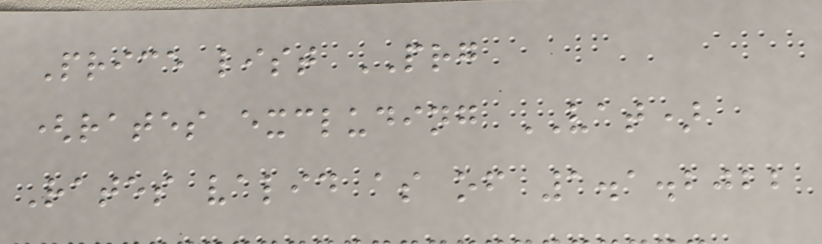Price list PRG
(rates excluding VAT)
Rates valid as of 1.1.2022
